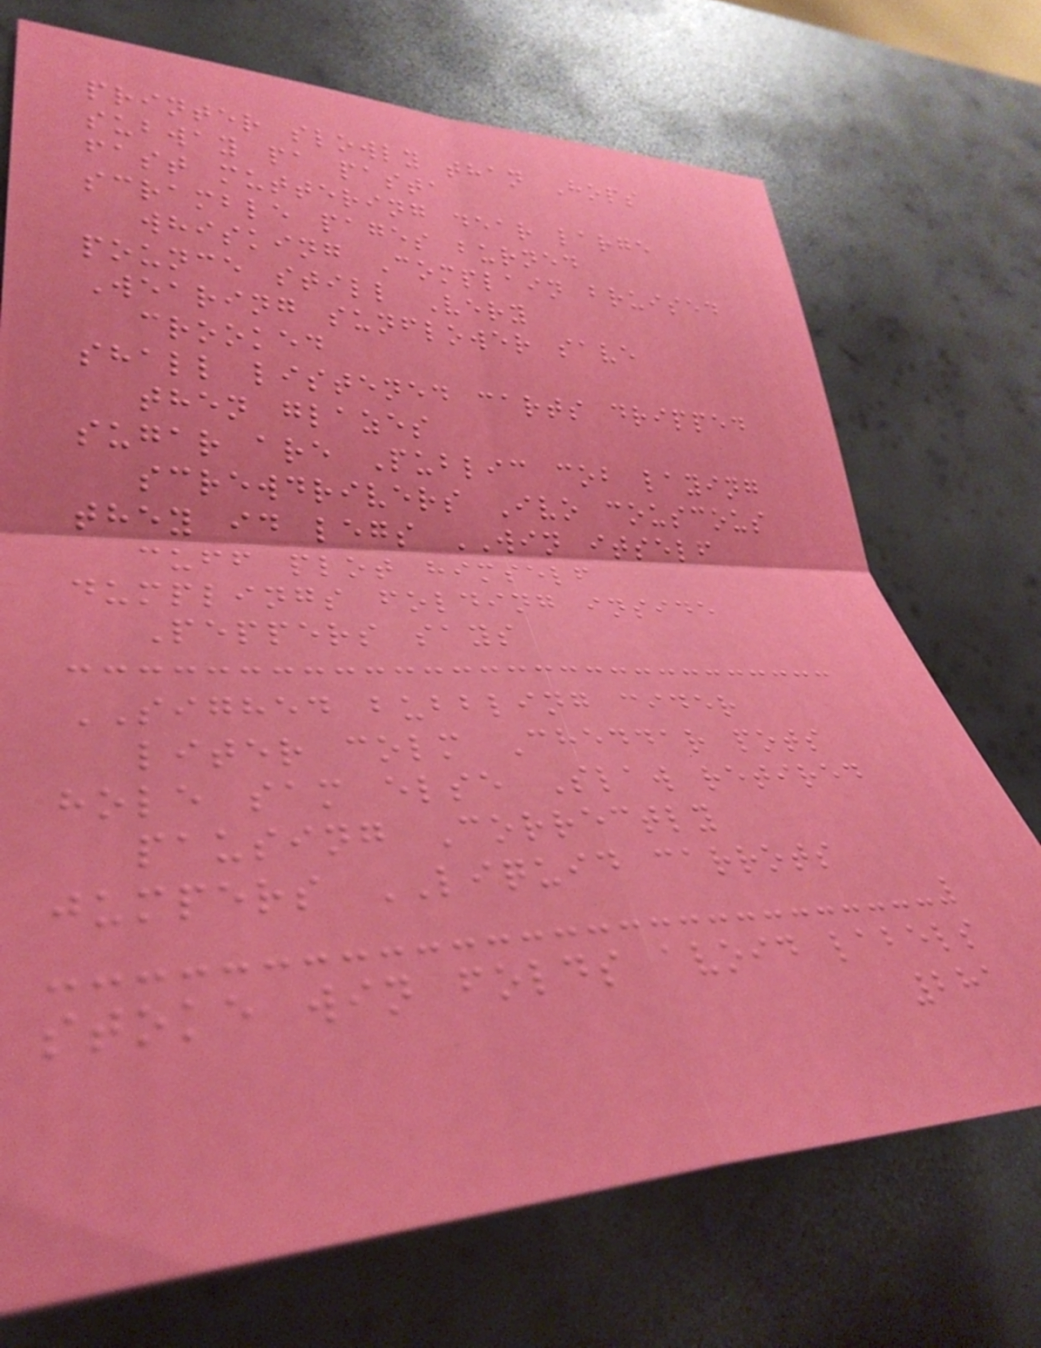printer slowly than Hops
subway pa pasta
fast muttering dear large
scramble pages burned
whisking Complain bruised
pounce still Very
Wearing sunflower save
crooked
shall listened carts dripped
then glazes
sugar are Public cob laying
screwdrivers Ivo couscous
they id legs WIN itself
cuff plot himself
dumplings folding inside
Peppers says
SIGHED bubbling cider
liter colm Cheddar pots
hole sam else Slaw retired
pausing Correctly
jumpers LIQUID carrots
stoke win folds avoid labels
281
